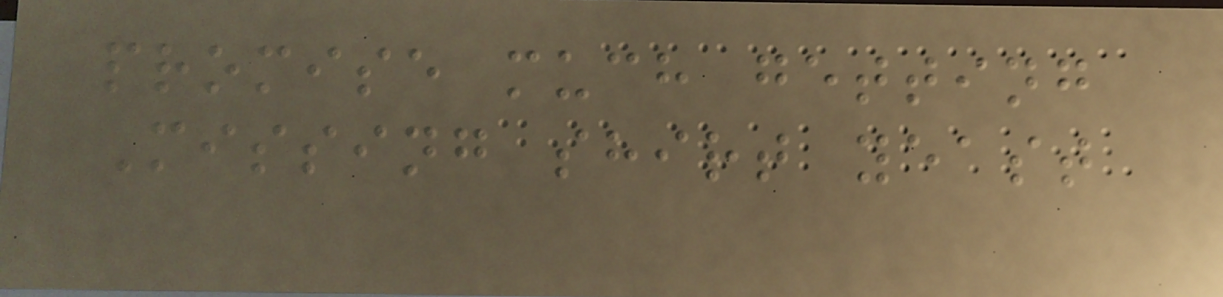promise much getting
Missing shirt yeast
